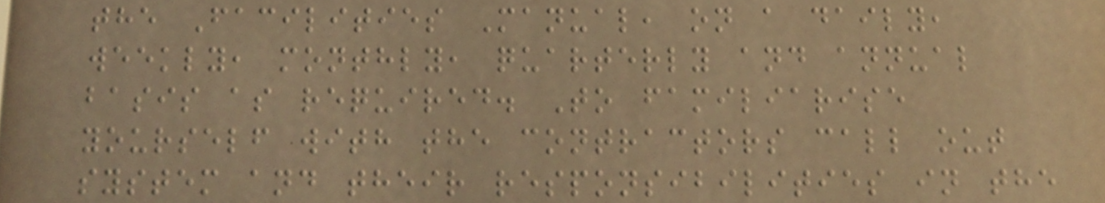the Facilities Manual, on a daily,
weekly, monthly, quarterly and annual
basis as required. To familiarise
yourself with the contractors call out
system and their responsibilities in the
